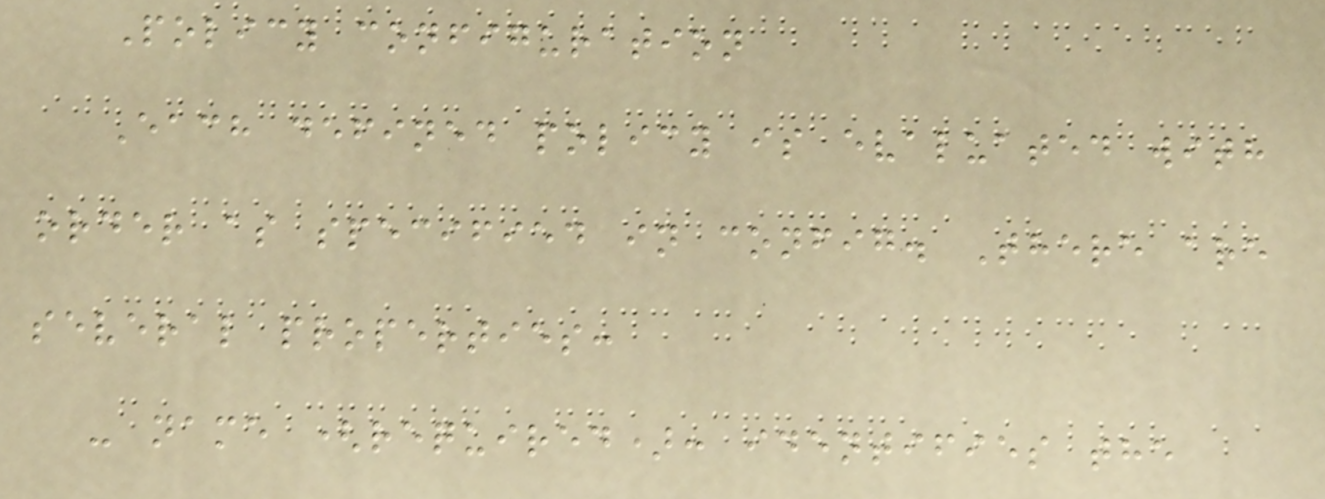Policy configuration
Each defined policy is evaluated with
order as specified in config. There are
several properties:
- name (required): identifies the
